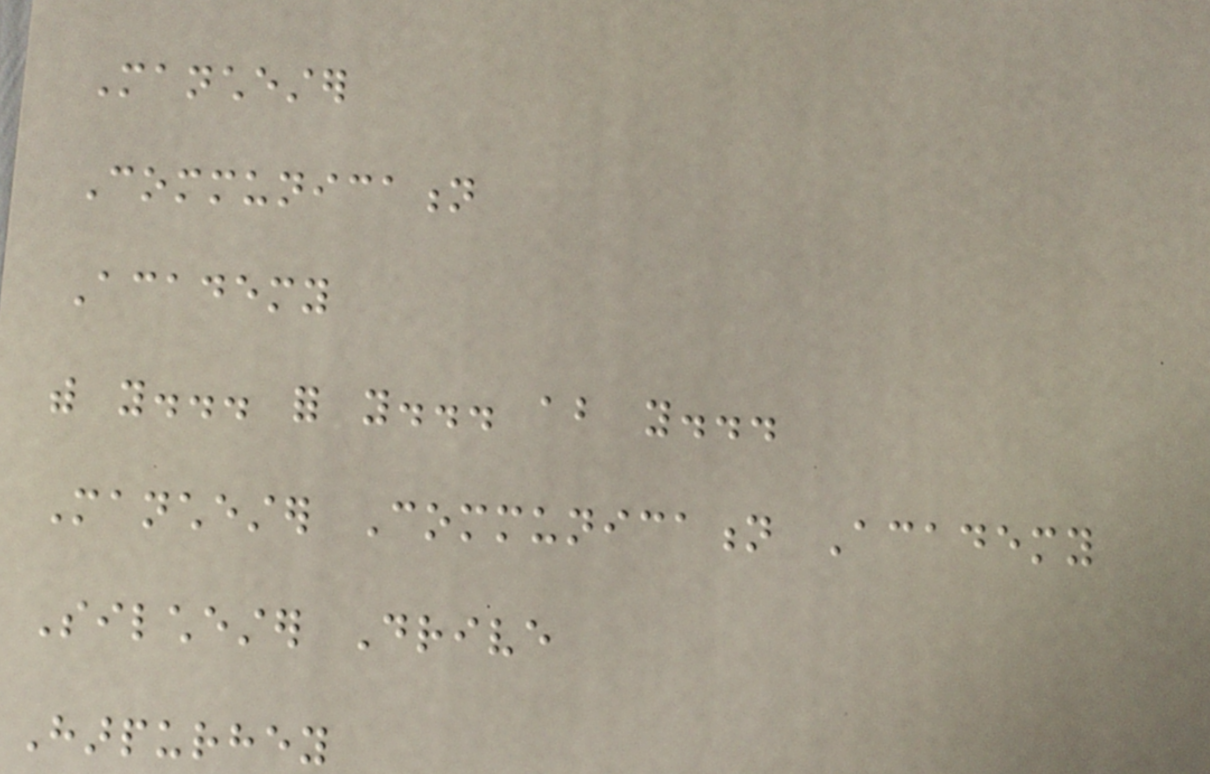Manchester
Communication
Academy
with you... for you... about you...
Manchester Communication Academy
Silchester Drive
Harpurhey
